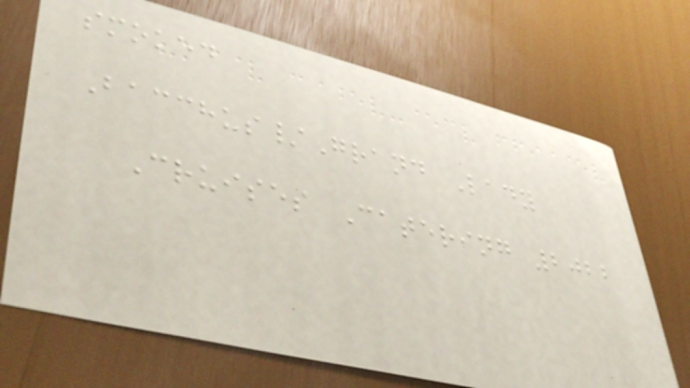smoked
Bacchus/Grand Lady
Cruises Catering 2022
